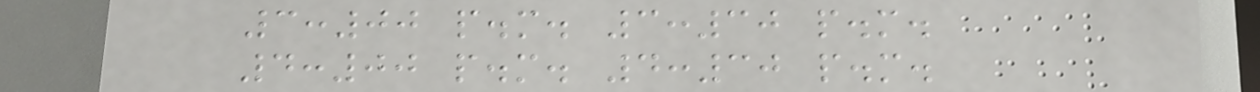3:00 p.m. 3:30 p.m.
4:00 p.m. 4:30 p.m.
